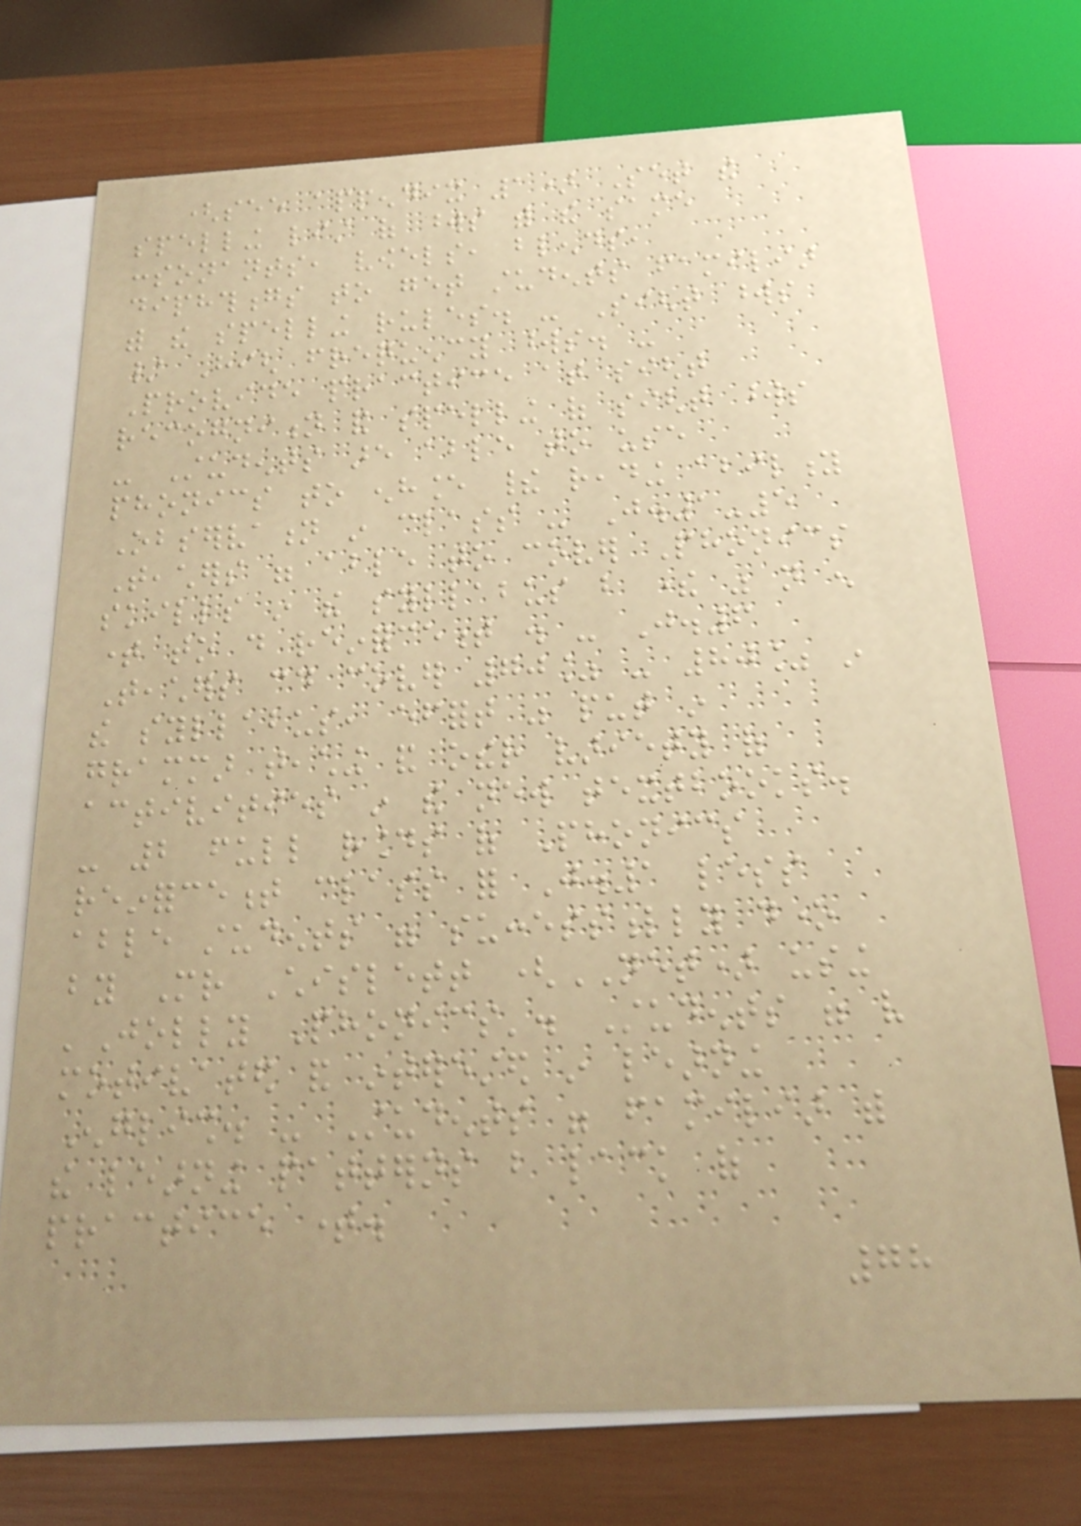(see appendix 1) Set the
spelling list of words with the same
consonants, vowels, blends,
diphthongs to get students familiar
with the spelling rules. - Sight words
/ High frequency words. -
Provide practice at sight
recognition and spelling of sight words
- Students are able to use
phonics to enhance their reading ability
Observation in class - J.1-5
Teachers were able to cover Phonics
skills in the syllabus but there was not enough
time to do reinforcement . - J.6
Teachers could cover 70% - 80% in
the syllabus, effort was put in
grammar teaching and other variety of
activities in the new textbooks.
- 2 full rounds of Phonics
reinforcement class for J.1 less
able students were successfully done
by Mr Chislett (NET) using
'Jolly Phonics'. Students were very
motivated and interested in learning
English. - Students were familiar with
the learning patterns but lack of
practice time.
78
